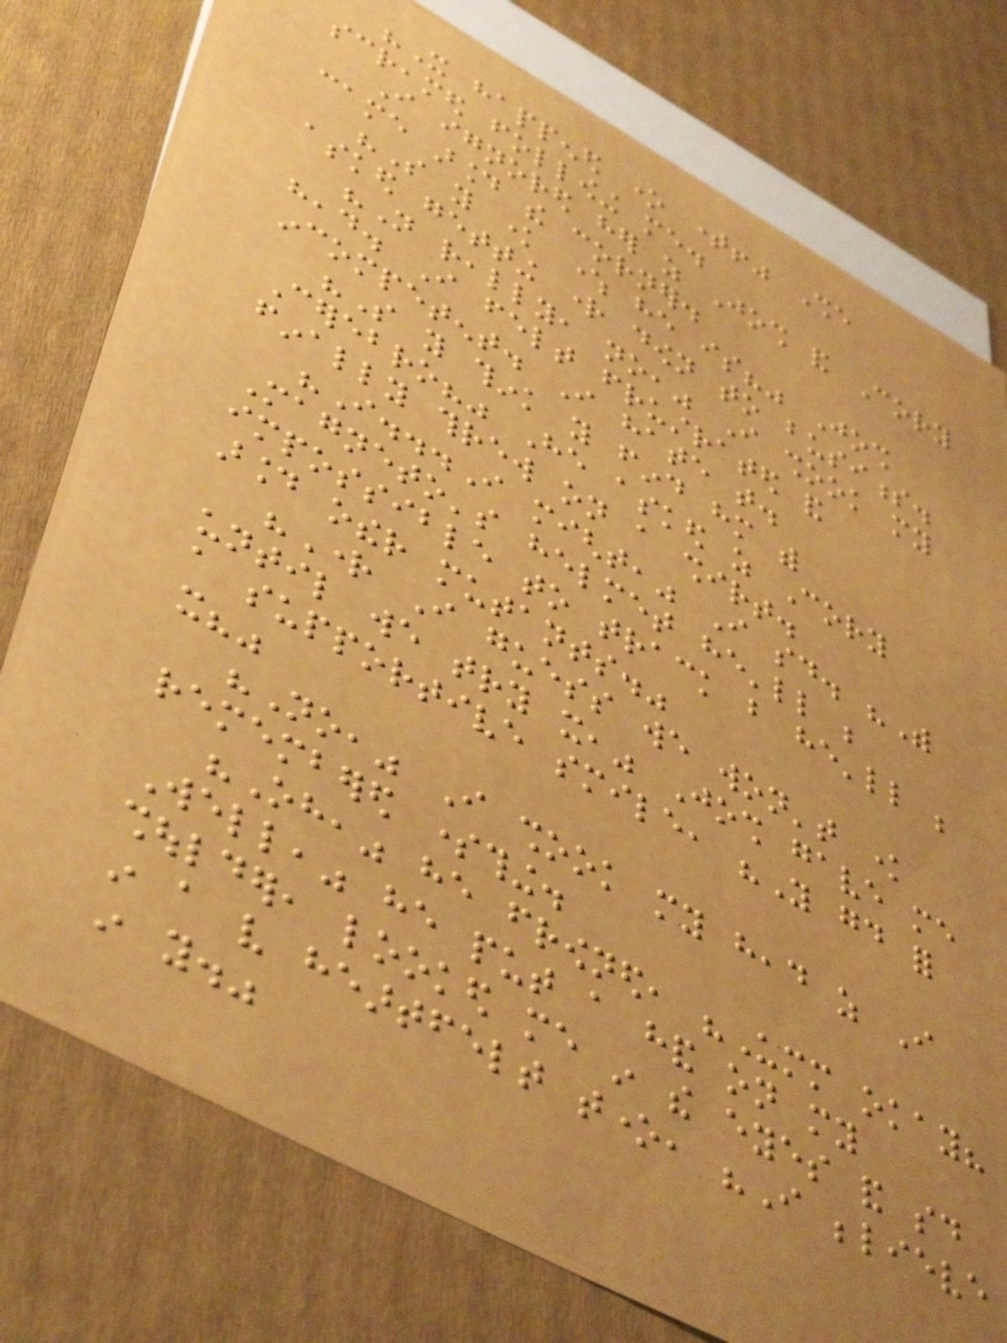"It happened one time!" She
screamed following me.
I ignored her as Josh and Cory
came around the corner.
"So you know where he is?" Josh
asked getting right down to business.
"Not really, no," I shook my
head. I felt frustrated and
incompetent. I hate that.
"So you think you find him with
Cerebro?" He asked as Cory
finally threw on a shirt.
"I...I might," I said. "With
Magneto's helmet he'll be
impossible to track but he'll be
around other mutants."
"Right I guess we won't know
until we try it," Josh gave me
a supportive smile, "You good for
it?"
"No," I shook my head as I
remembered something.
"Oh," he frowned, "Umm okay?
Well," he put a hand on my
shoulder, looked me in the eyes and said
in a very heartfelt tone, "I believe
in you."
